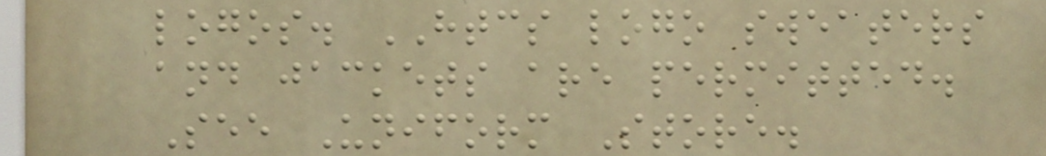logos. HTCS logo sweaters
and jackets are permitted.
See Uniform Store.
